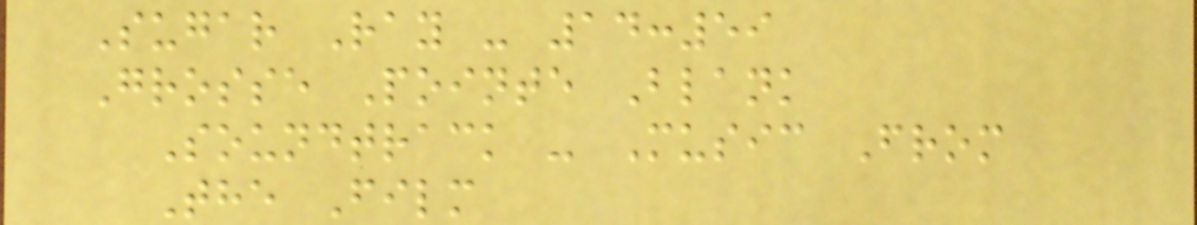Sugar Ray - 14:59
Grosse Pointe Blank
Soundtrack - Music From
The Film
